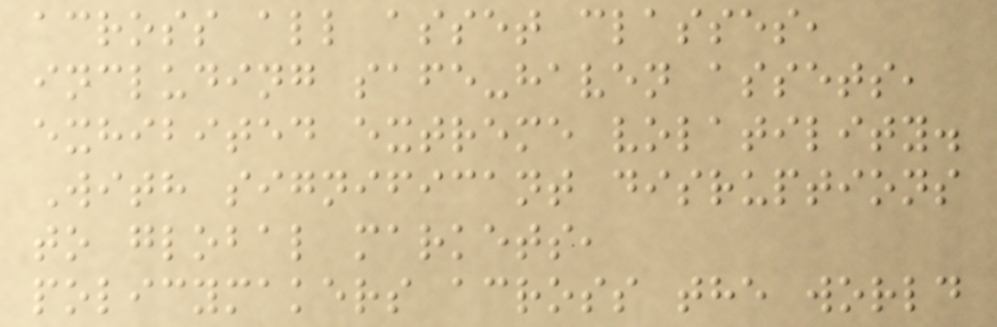across all asset classes,
including safe-haven assets,
exhibited extreme volatility.
With significant disruptions
to global markets,
policymakers across the world
